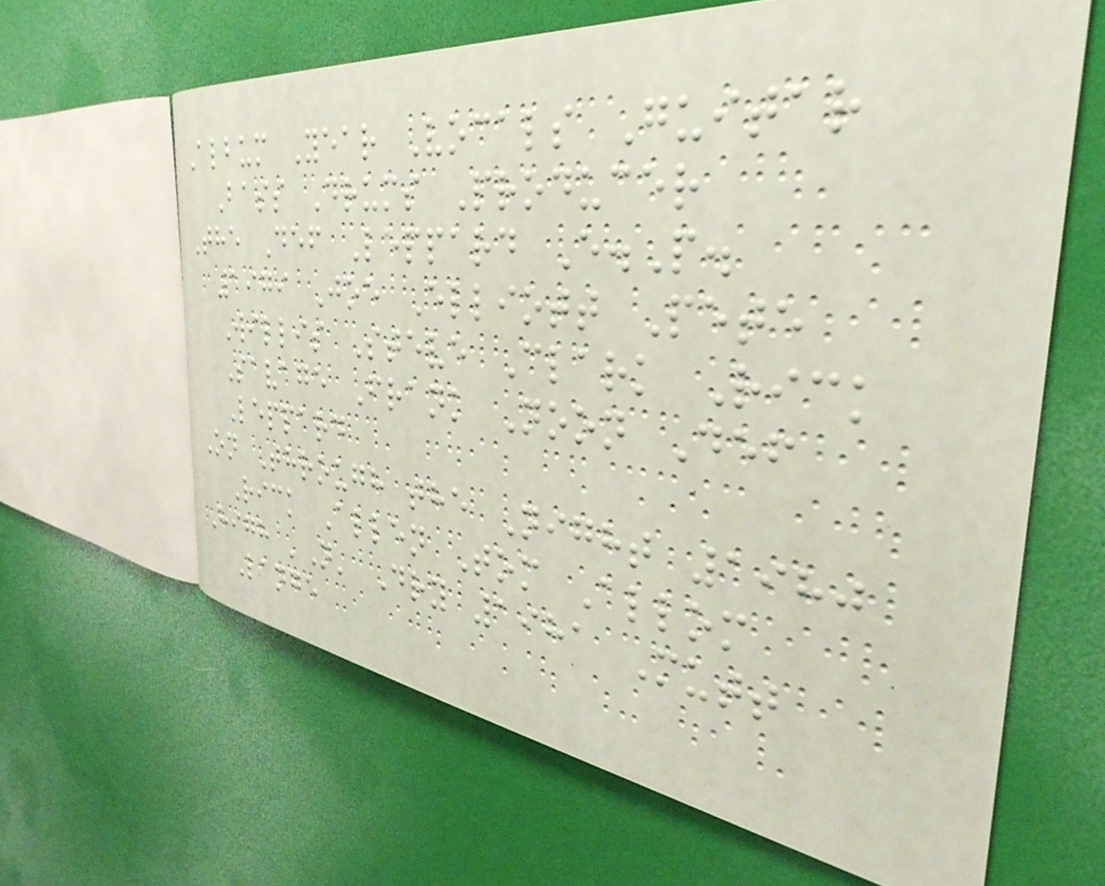Album Year Vocals Guitar
Bass Drums Producer
The Def Leppard E.P.
1979 Joe Elliott Pete
Willis Steve Clark Rick
Savage Frank Noon Def
Leppard
On Through the Night 1980
Rick Allen Tom Allom
High 'N' Dry 1981 Mutt
Lange
